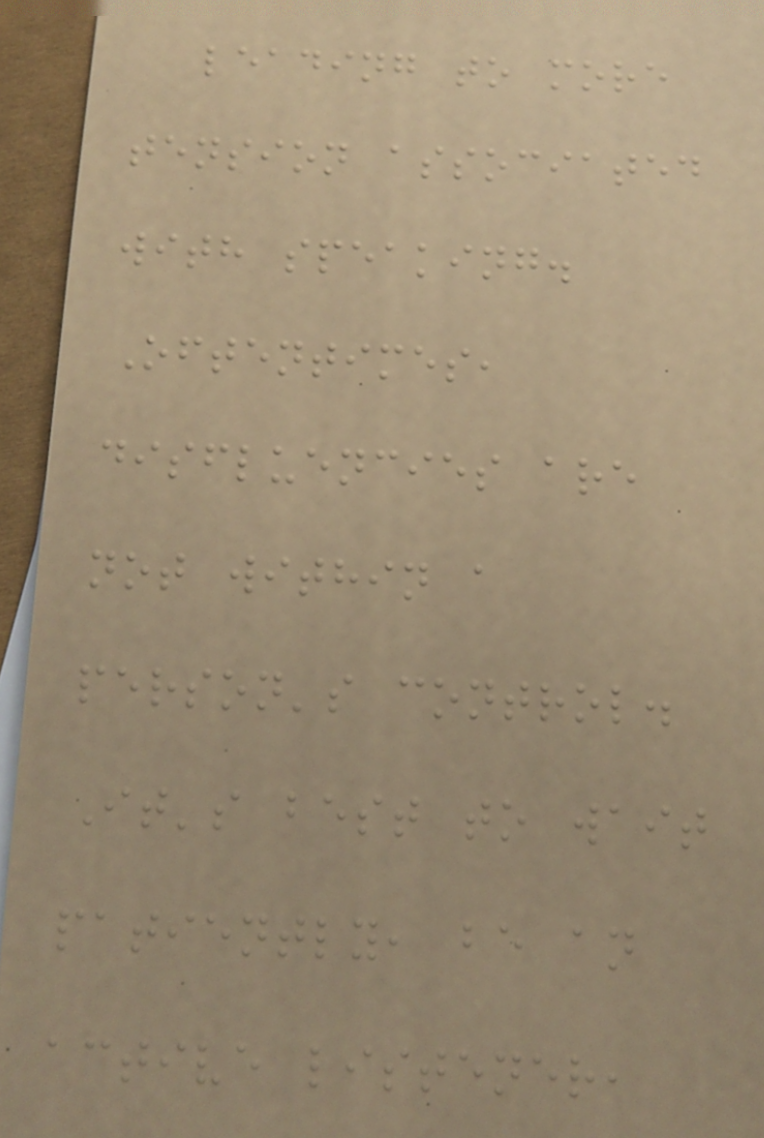leading to more
tension associated
with speaking.
Oftentimes,
disfluencies are
not within a
person's control.
It's best to wait
patiently, be an
active listener,
